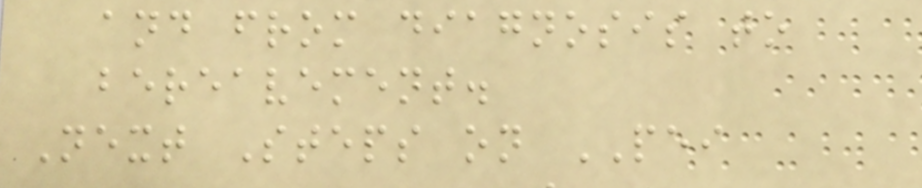and from diagnosis to
bereavement.
Next Steps on PEI
